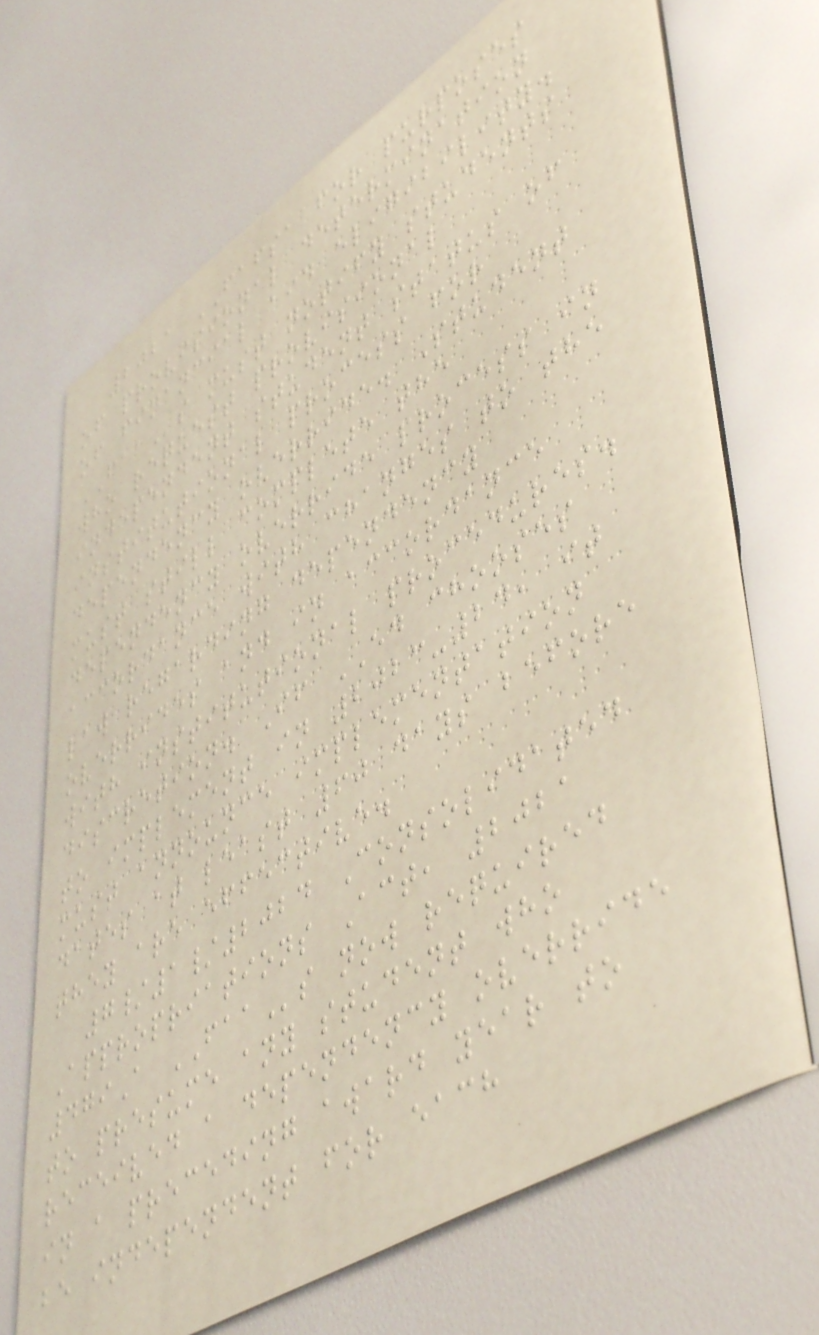2021 FAFSA for purposes
of provisional determination
of financial aid eligibility.
FAAs must notify students
who request provisional
independent student status of
institutional process for
dependency override. Student
must still complete the
dependency override process in
accordance with changes to the
law regarding dependency
overrides and in accordance
with institutional procedures.
discretion. If ED chooses
to implement in 2023-24, it
must announce implementation
dates at least 60 days before
they are effective.
7/1/2024 Consolidated
Appropriations Act, 2021
479A FAAs now required
to presume any student who
received a dependency override
in a preceding award year to
be independent for each
